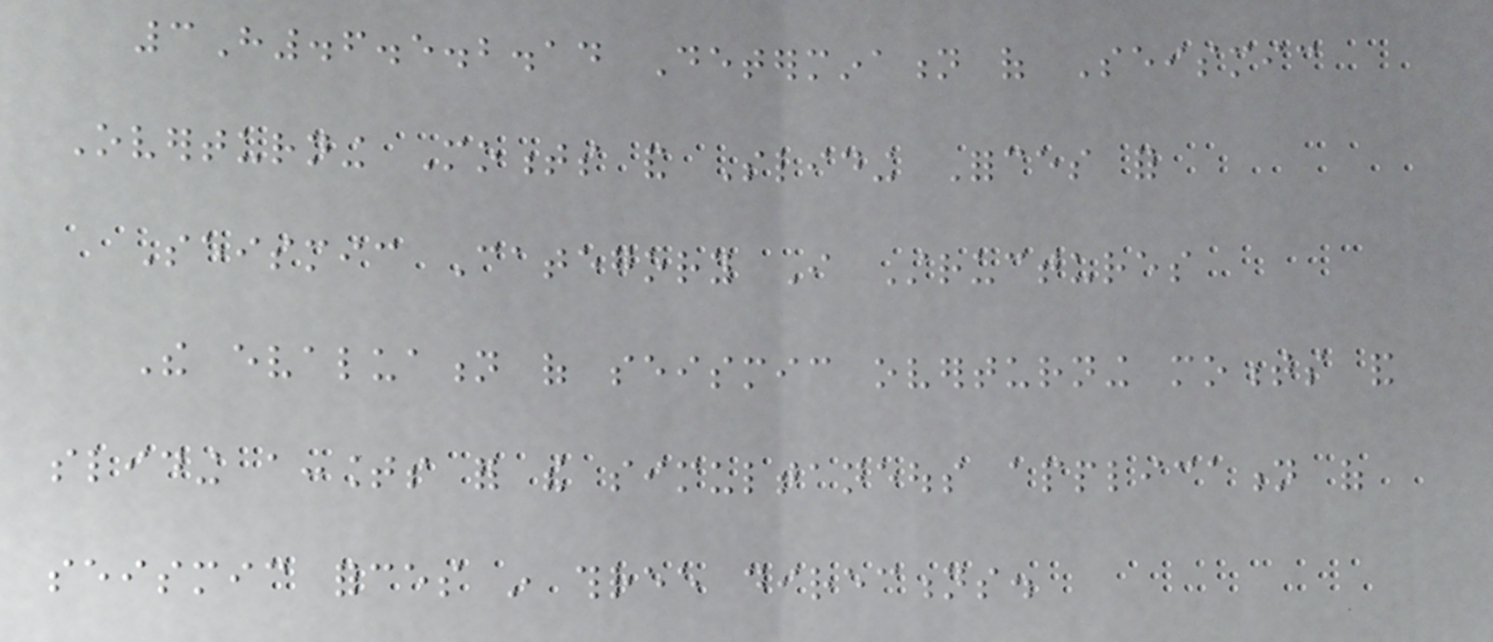3H.6.5.2.14 Determination of Seismic
Overturning Moments and Sliding Forces for
Seismic Category I Structures
The evaluation of seismic overturning moments and
sliding accounts for the simultaneous application of
seismic forces in three directions.
